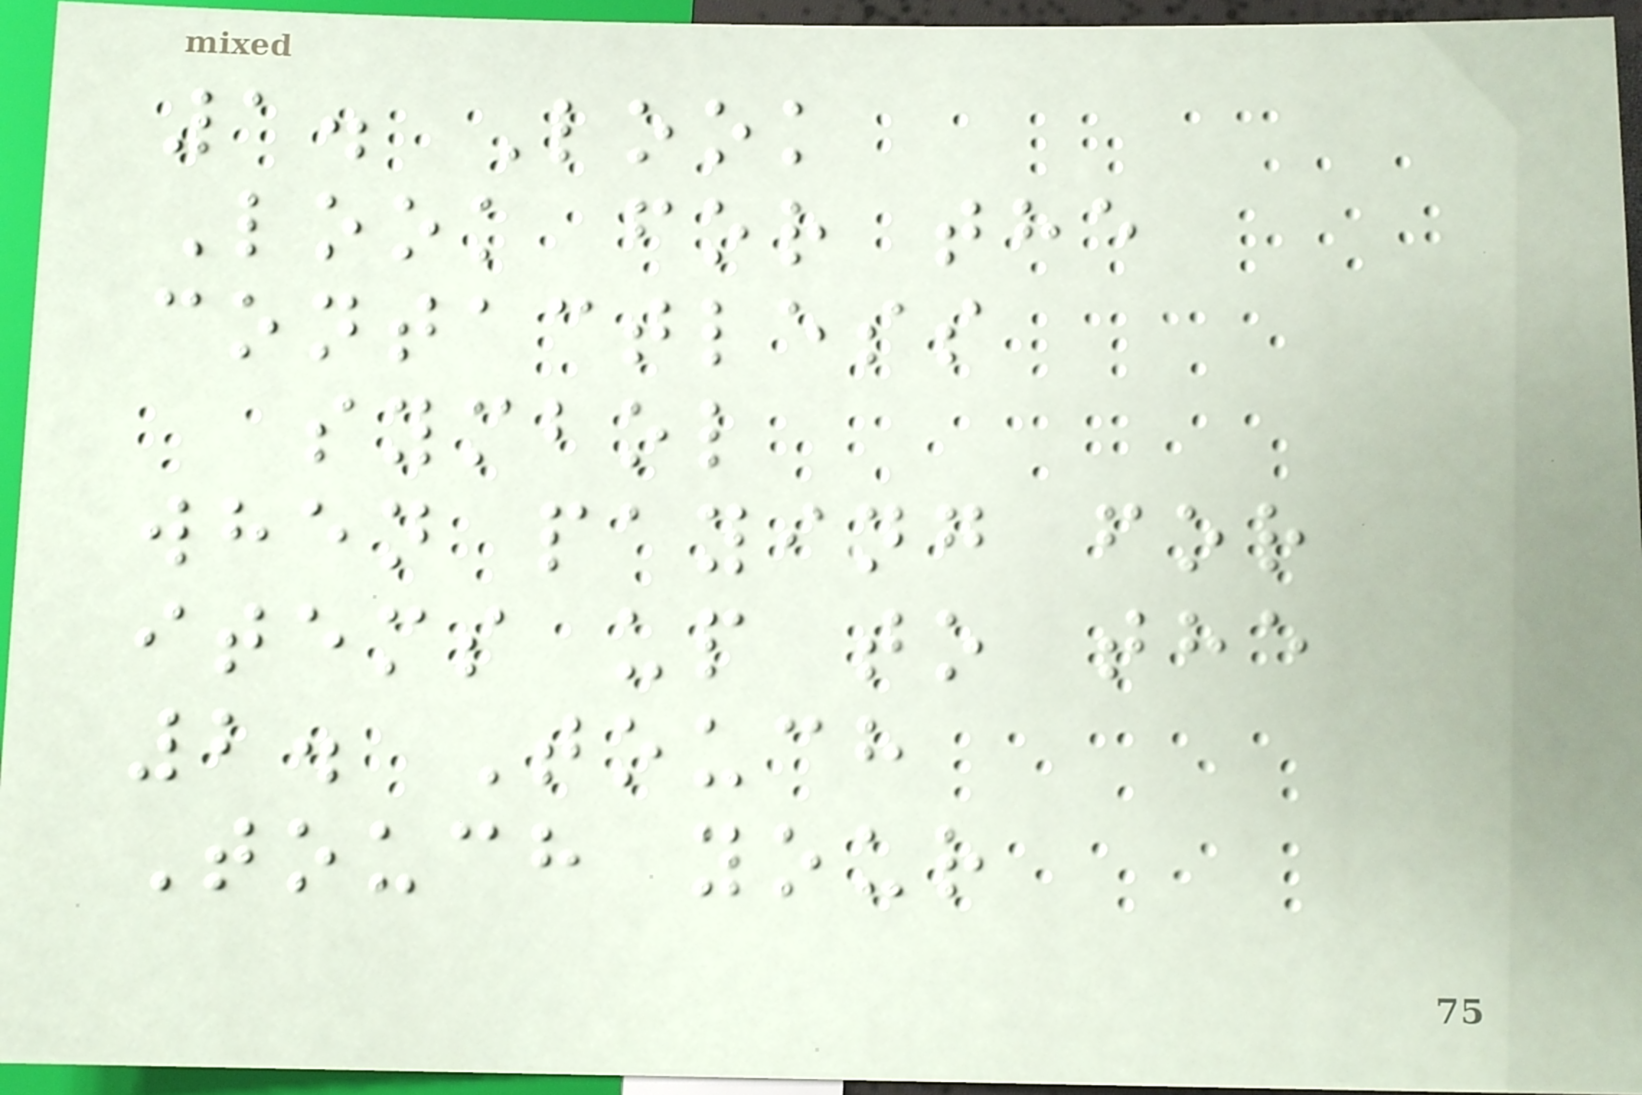1. Look
Look for the
contactless
symbol
when paying for
items up to the
2. Touch
Touch your
